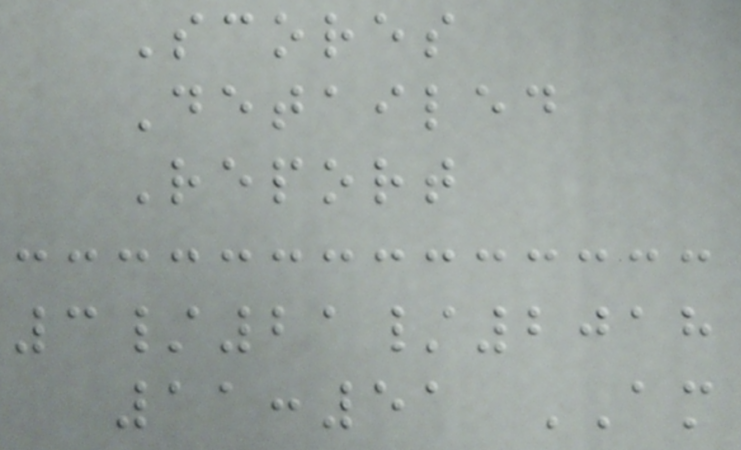Scores
Detailed
Report
3/21/2018
11:51 AM
